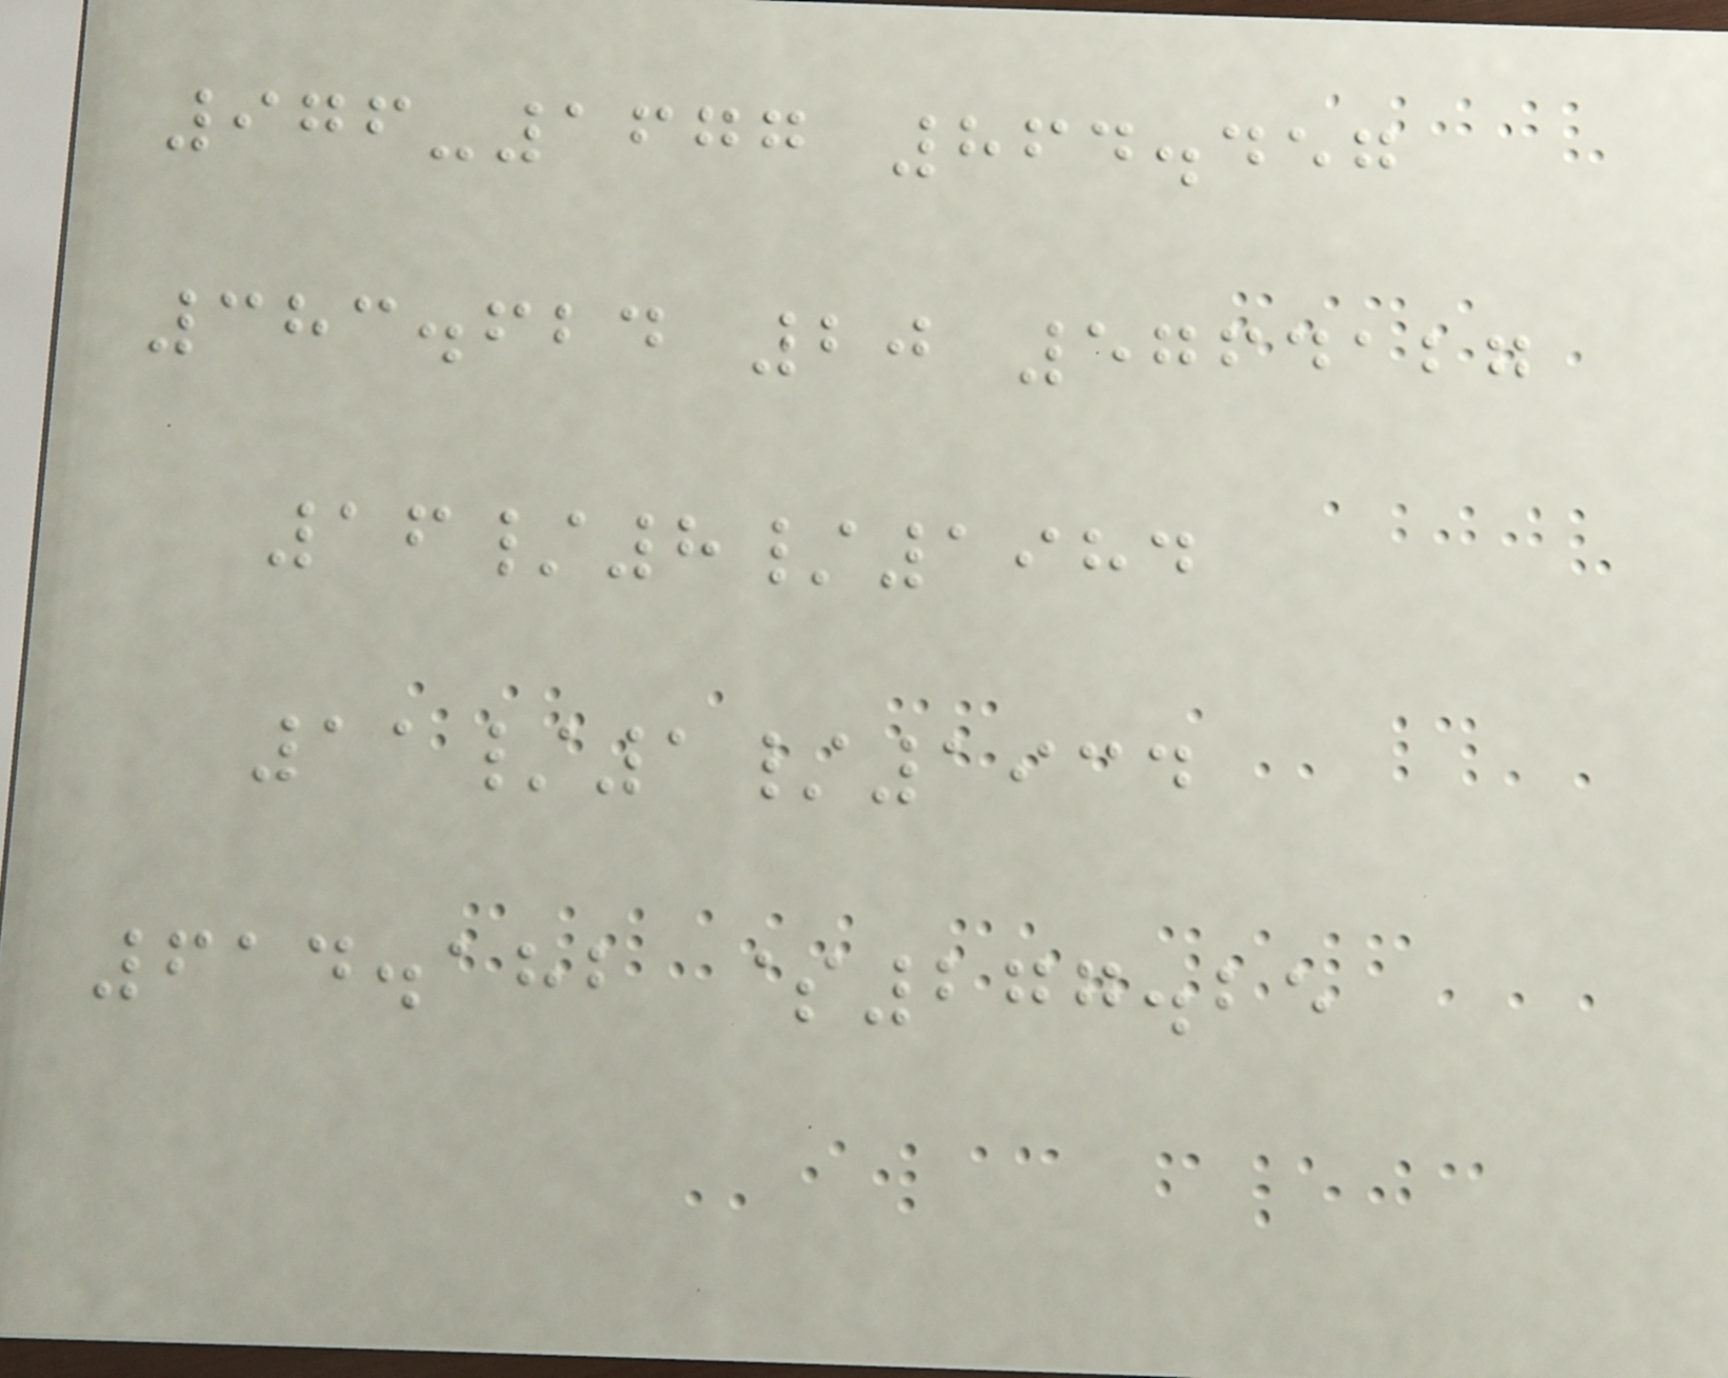976-1677 864.457
383.624 20 5764127
16/8/1984
11/1/1934
614.182 $277.25
